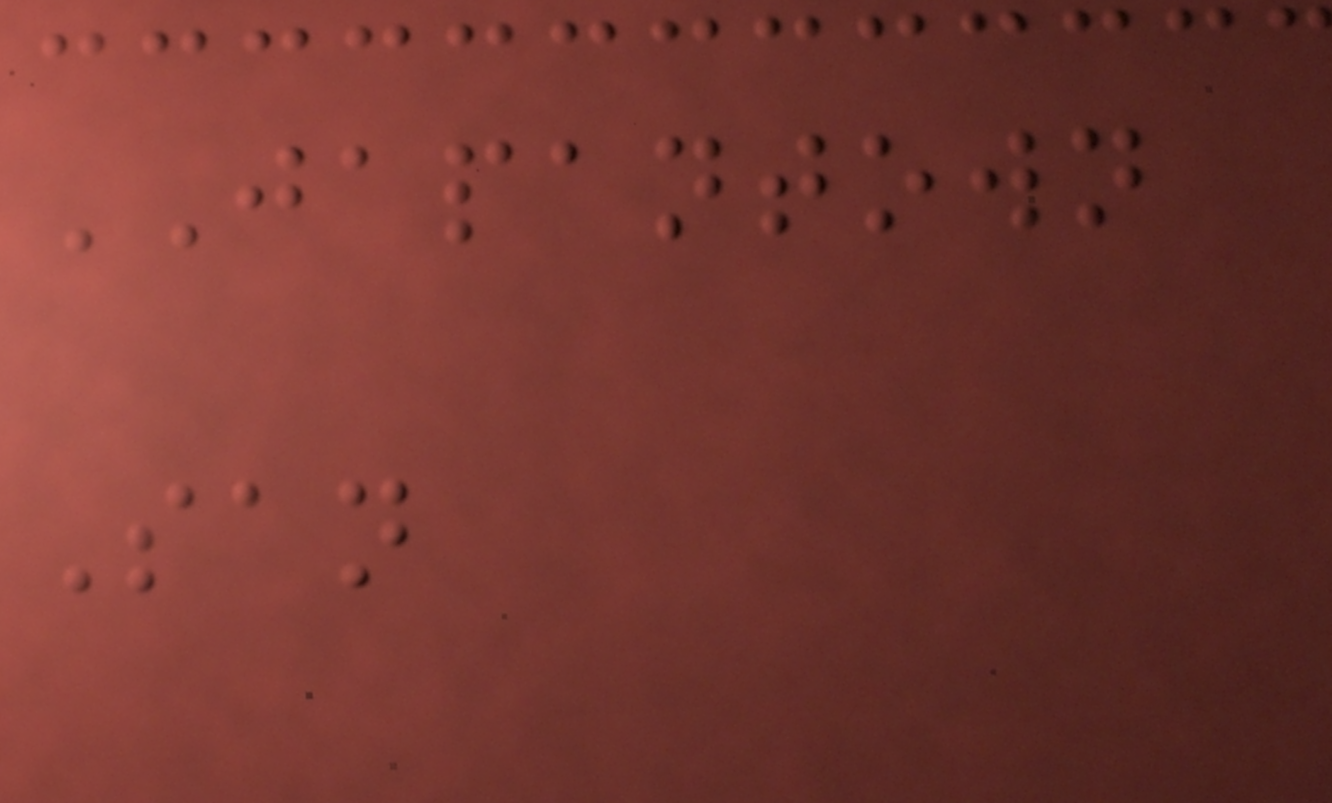JAPANTOWN
San
